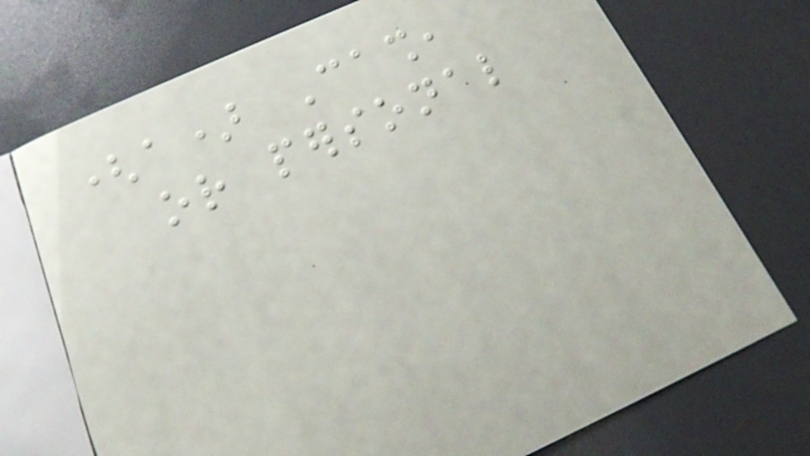(a) Cash,
or personal
